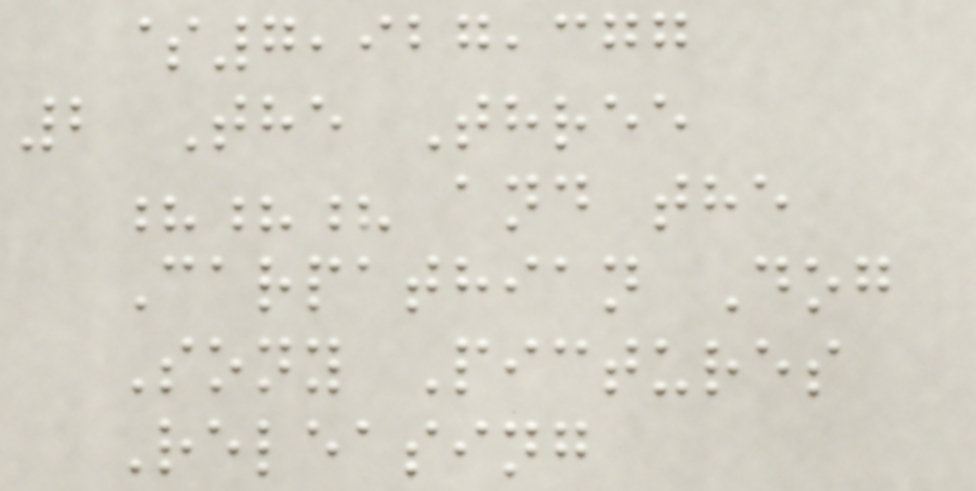$7,927,377
2 The Three
??? and the
Carpathian Dog
Sony Pictures
Releasing
